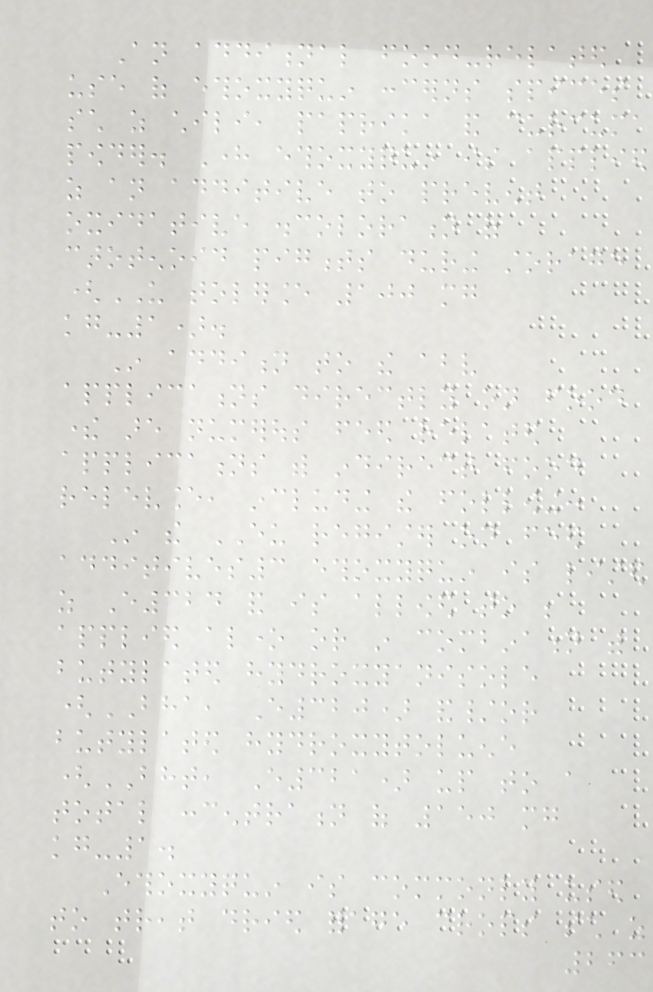An additional food-related
use of ethoxyquin concerns spices
such as chili, paprika and curcuma
powder. Here ethoxyquin is applied
as an additive to prevent
oxidative discoloration of
carotenoid pigments during storage
(US tolerance 100 mg
kg-1).
In addition to the above
applications directly on food
there are numerous feed related
applications with indirect food
relevance, including the following:
In the EU register on feed
additives3 ethoxyquin is listed
as E324 and is allowed to be
applied alone or in combination with
butylated hydroxyanisole
(BHA, E320) and/or
butylated hydroxytoluene
(BHT, E321) up to a
total concentration of 150 mg
kg-1.
Ethoxyquin is commonly used
to treat dried forage crops such as
263
